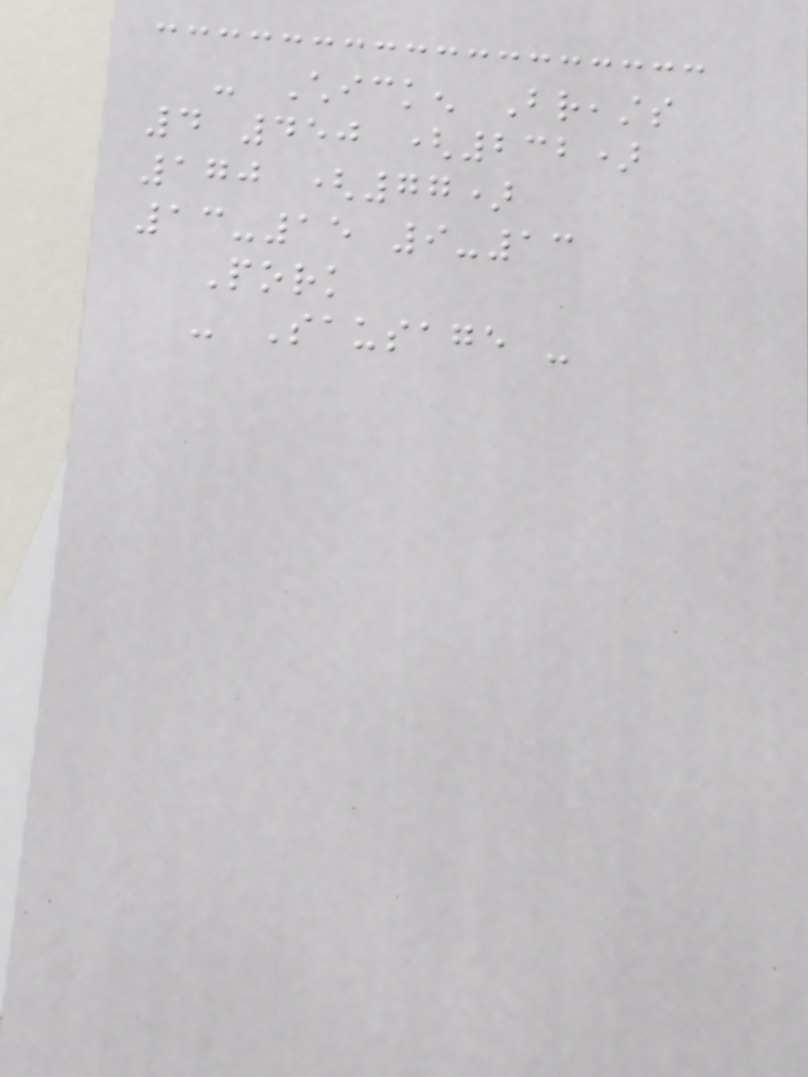- Chicken Breasts
4 450 (232)
170 (77)
13-15 9-13
Pork
- Sausage -
